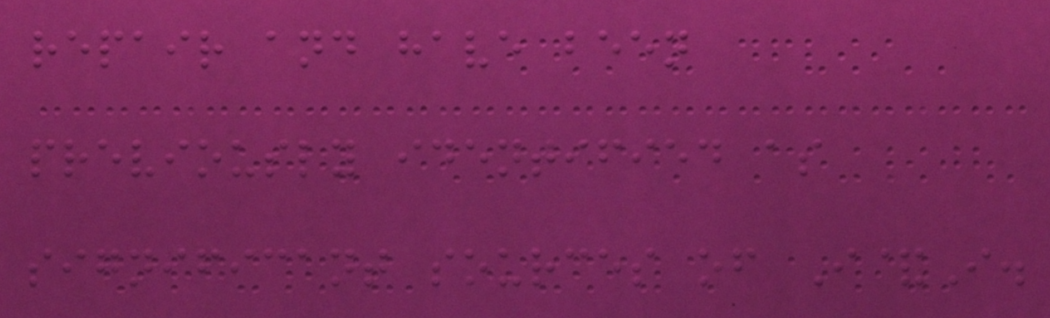repair and have been
previously identified as
significant sources of I&I.
